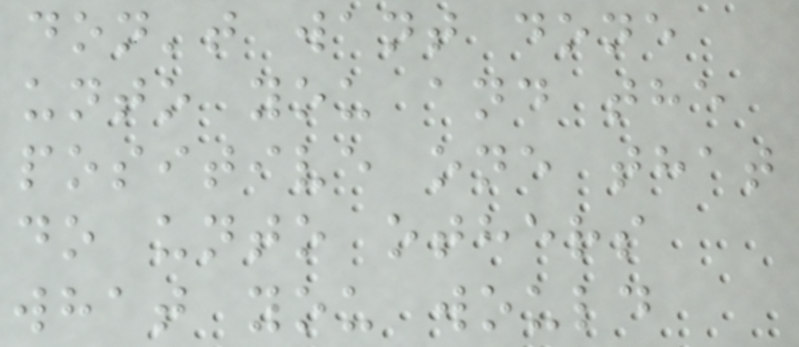don't want done
unto you and the
positive one that
do unto others
what you would
